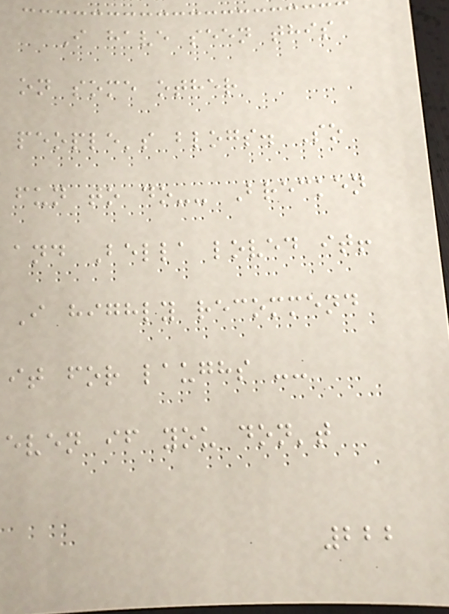I have seen this
on some other
people's blogs. So
fun to do-- Brecken
and Bella loved it!
I highly recommend
it for laughs --
even if you don't
222
